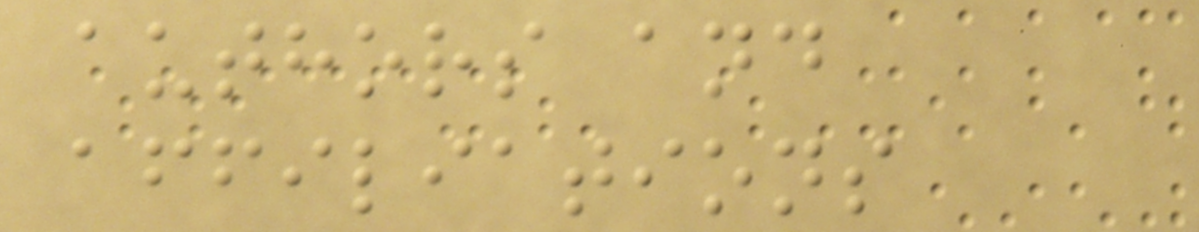authors and
affiliations
